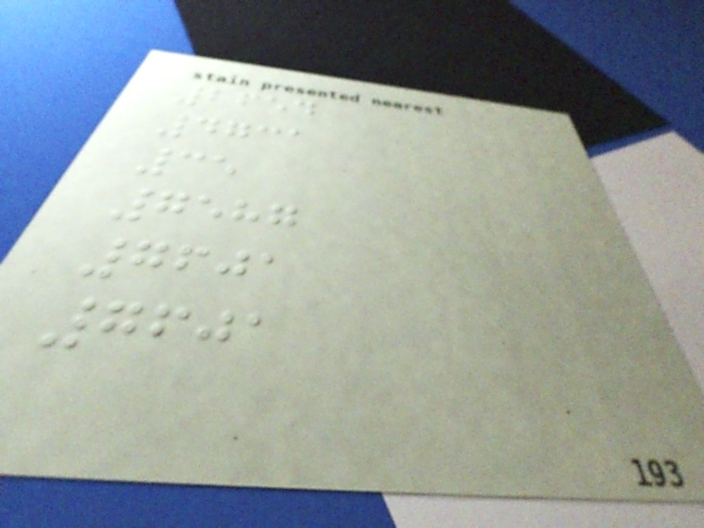2654
4731
35
7587
7601
7601
